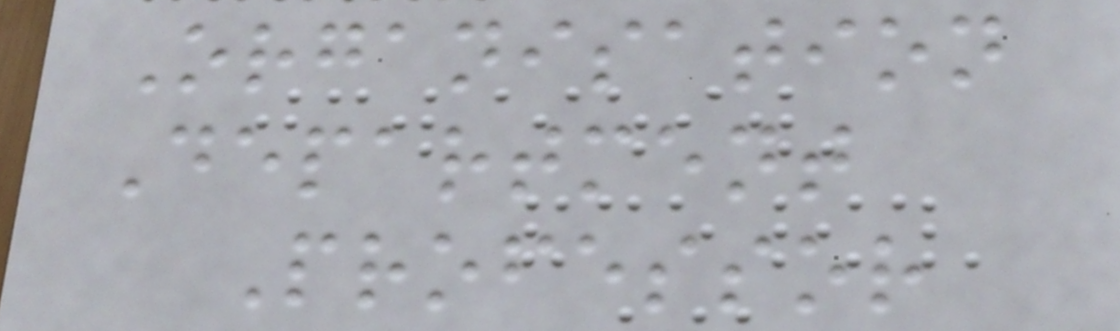Organisation
Department
Professor
